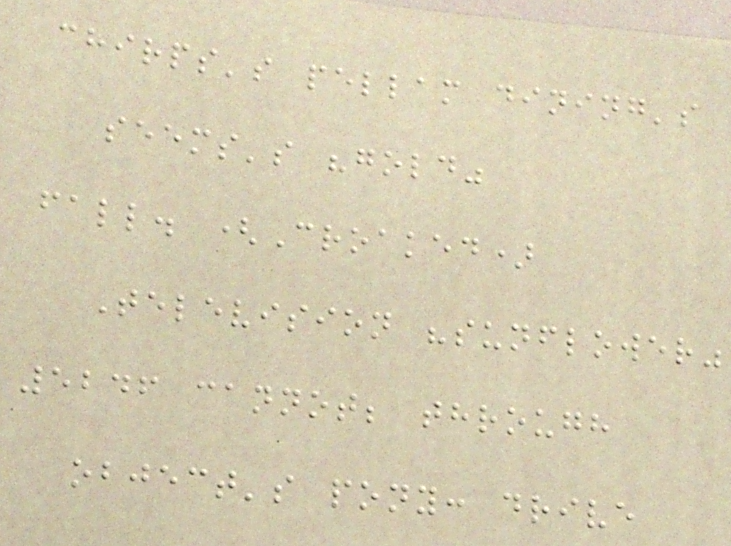chirps's pellam dining's
seems's "gold"
fall. (Croaked)
Television "sunflower"
5246 cannot; through
object's pony: drive
